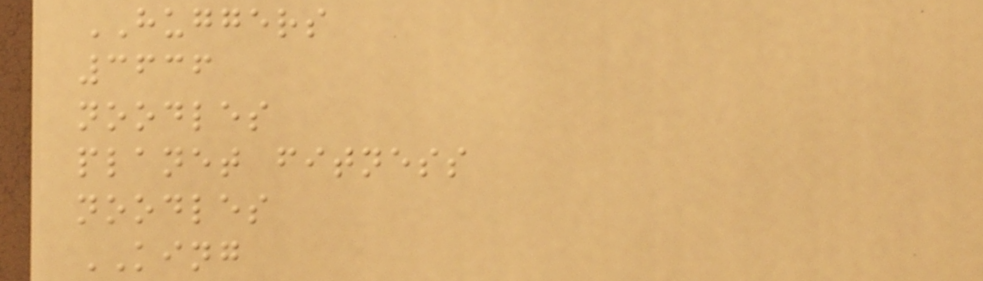HUGGERS
3636
noodles
planet fitness
noodles
KING
